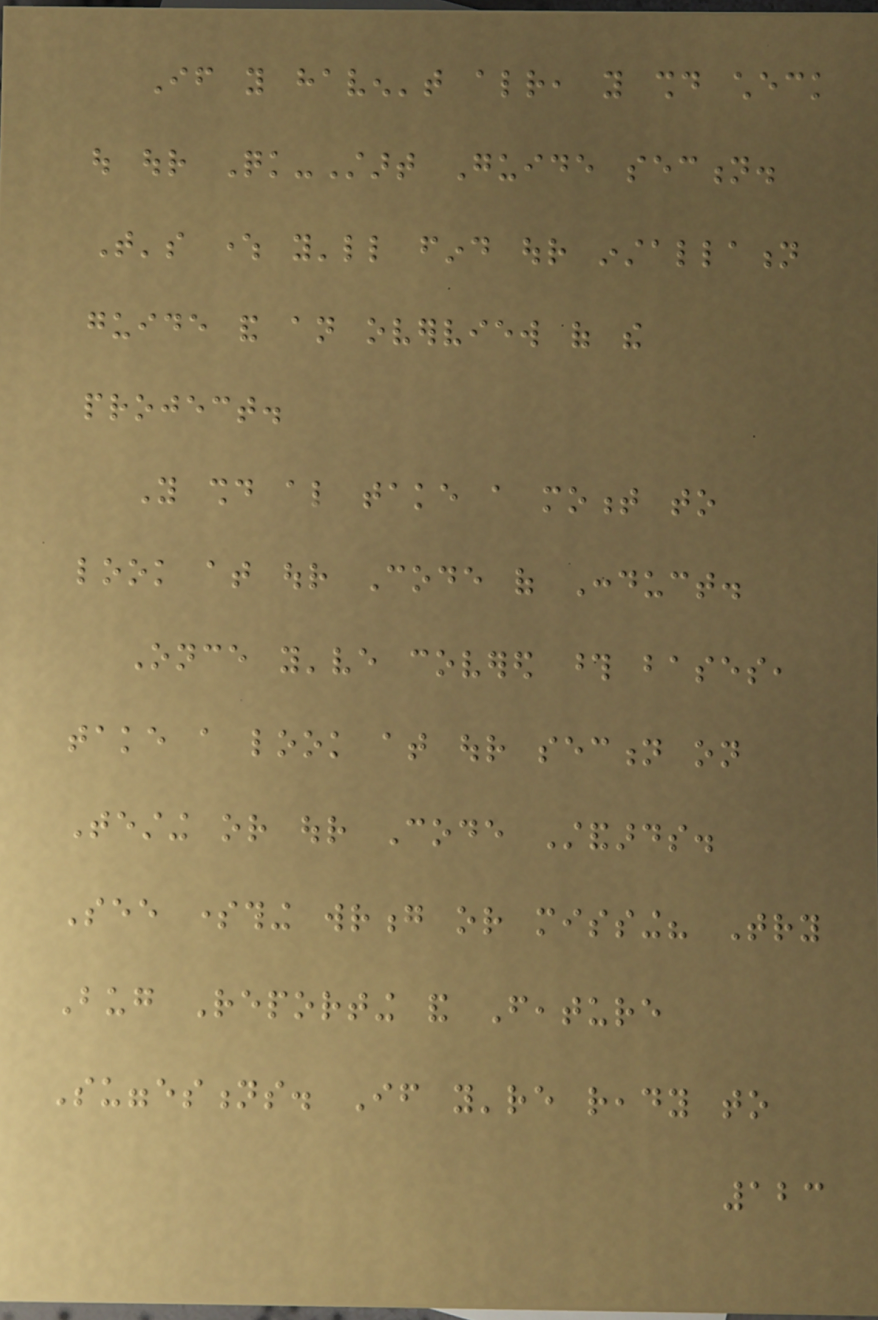If you haven't already, you should check
out our Quick-Start Guide section.
That's where you'll find our installation
guide and an overview of the
project.
You should also take a moment to
look at our Code of Conduct.
Once you've covered those bases,
take a look at our section on
Testing or our Code Standards.
See something wrong or missing? Try
Bug Reporting and Feature
Suggestions. If you're ready to
123
